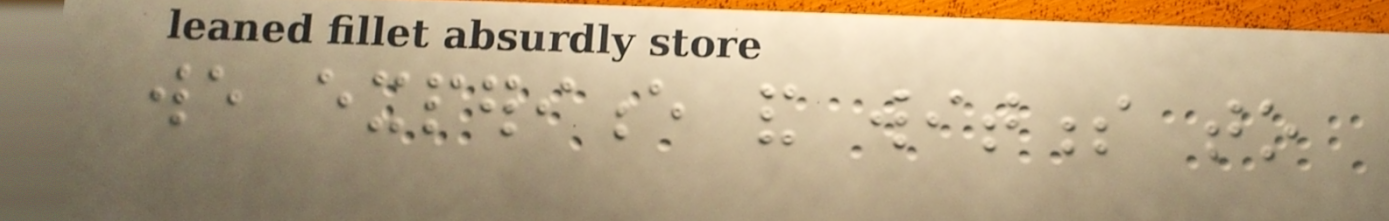we experience and witness to
